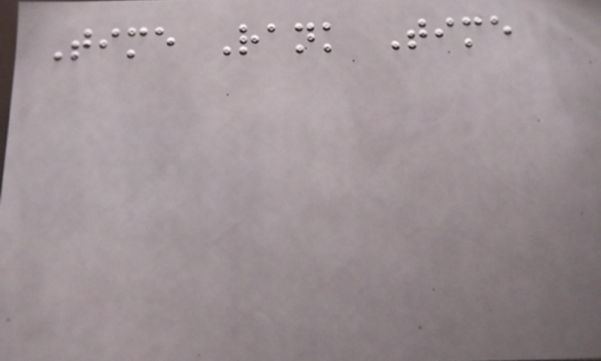Time Rank Time
